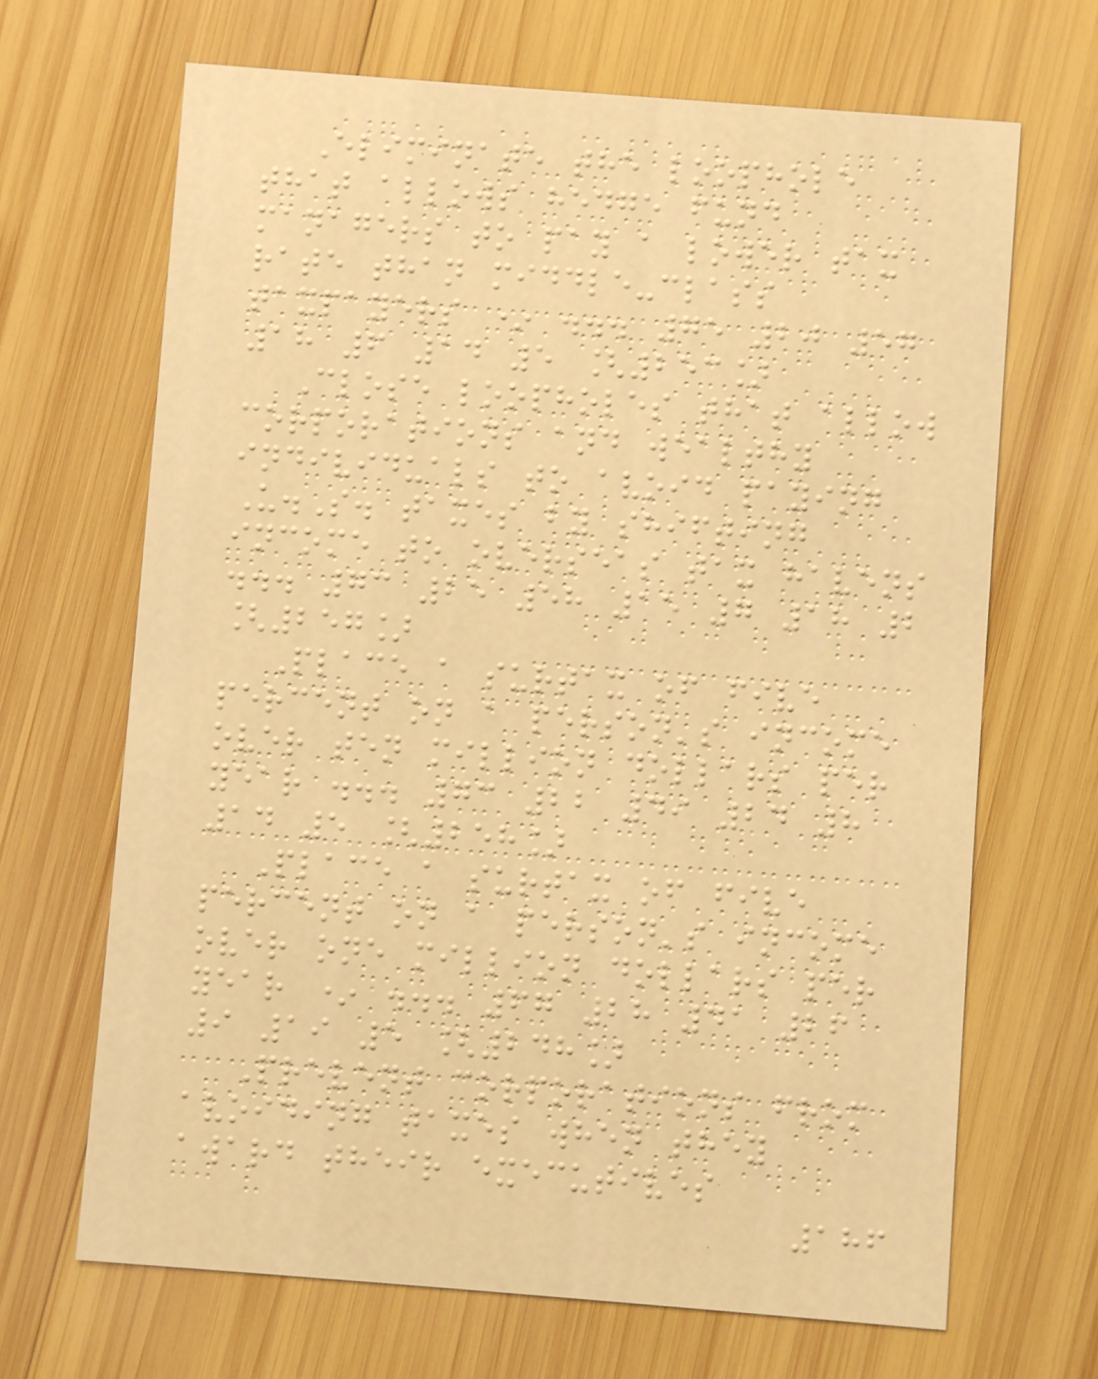Eliminate the loophole
that allows hedge fund
managers to pay a lower tax
rate than middle-class
taxpayers * ... 75 20 57
18 6 14 5 [253]
Close loopholes that allow
corporations and wealthy
individuals to avoid paying
U.S. taxes by shifting
income to overseas tax havens
... 73 25 58 15 7 18 2
[257]
Place a surtax of five
percent on a person's income
over ten million dollars per
year ... 73 22 49 24 8
14 5 [258]
Place a surtax of five
percent on a person's income
over one million dollars per
year * ... 67 28 41 26
9 19 5 [248]
Prevent corporations from
avoiding taxes when they
award their executives
186
